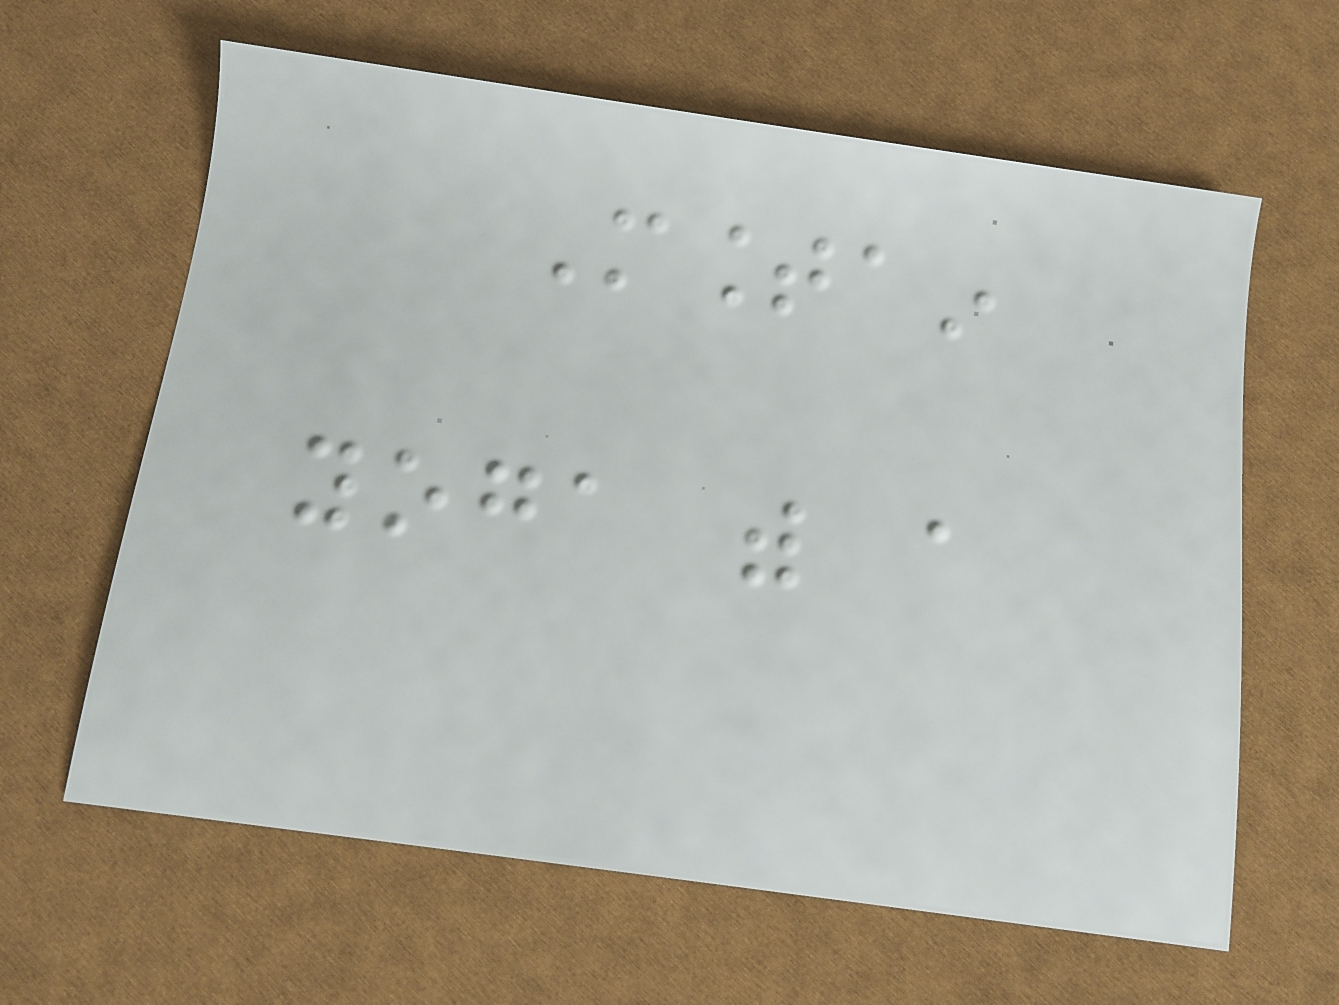Mountain
yoga with a
